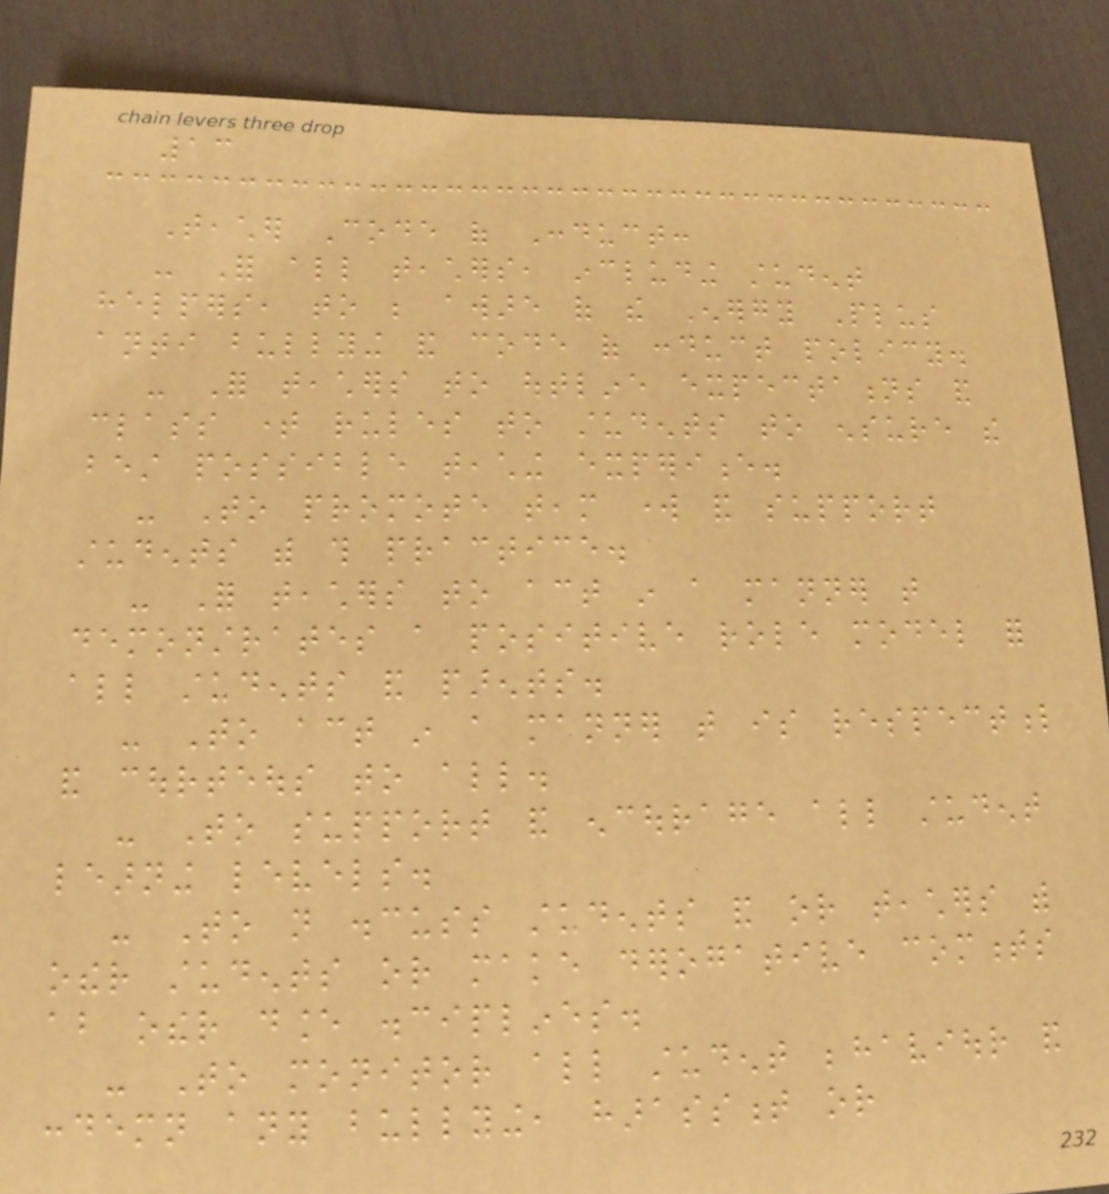13
Teacher Code of Conduct:
- For all teachers, including student
helpers, to be aware of the Energy Plus
anti bullying and code of conduct policy.
- For teachers to outline expectations and
class time rules to students to ensure the
best possible teaching experience.
- To promote team work and support
students with this practice.
- For teachers to act in a manner that
demonstrates a positive role model for
all students and parents.
- To act in a manner that is respectful
and courteous to all.
- To support and encourage all student
learning levels.
- To not discuss students and or teachers with
other students or make derogative comments
about other dance disciplines.
- To monitor all student behaviour and
condemn any bullying, harassment or
